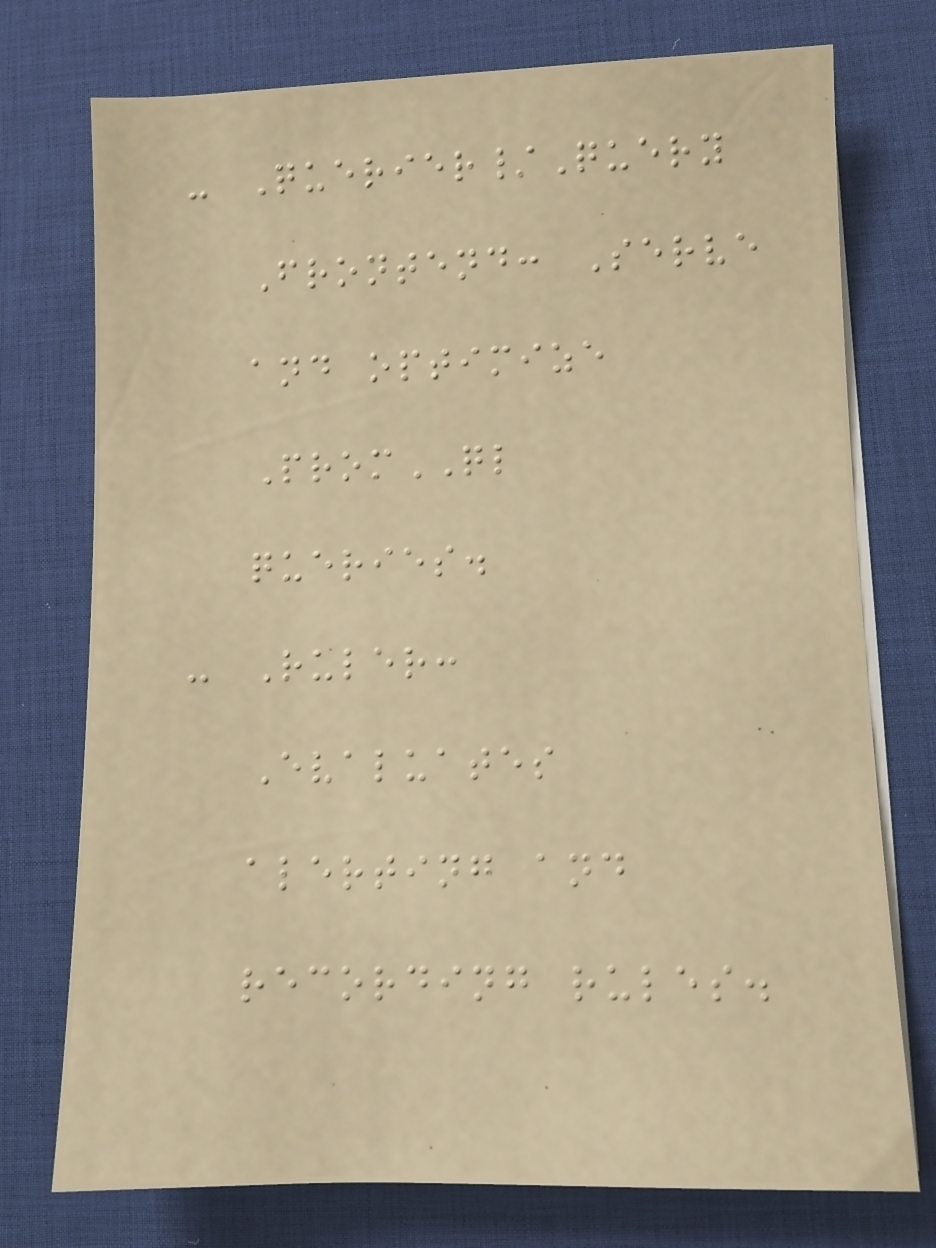- Querier/Query
Frontend: Serve
and optimize
PromQL
queries.
- Ruler:
Evaluates
alerting and
recording rules.
